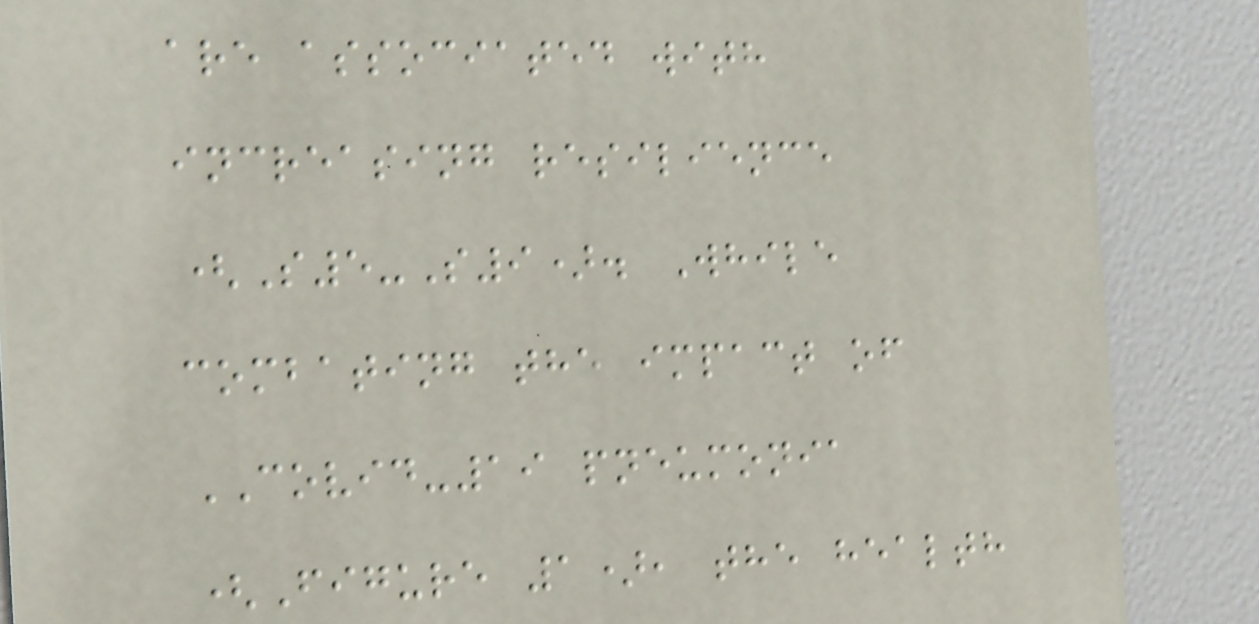are associated with
increasing resilience
(S5-S9). While
combating the impact of
COVID-19 pneumonia
(Figure 1), the health
